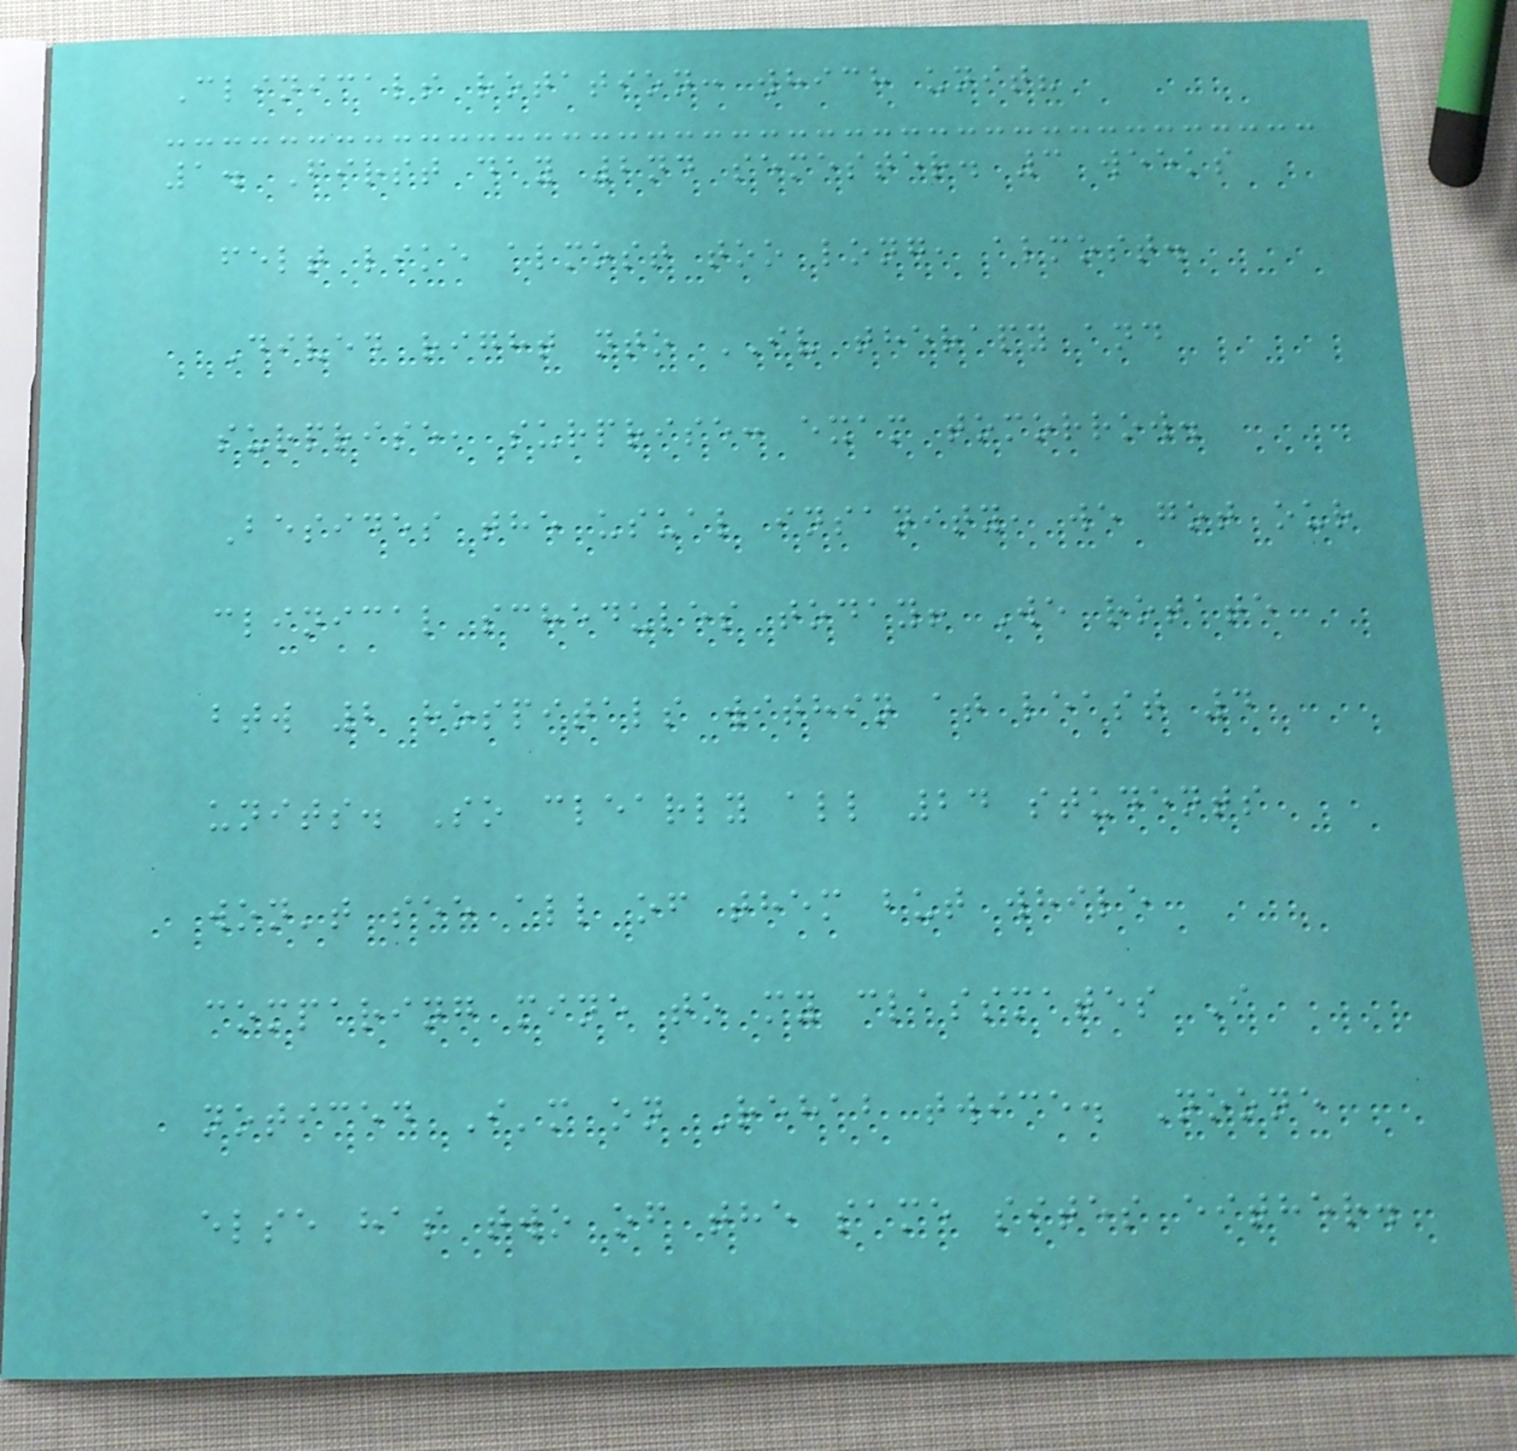Clinicals rotation: which unit?
1. First day 2nd semester. 3 weeks
felt like almost too long, almost.
Dived right nto IV therapy and
surprise, surprise: exam tomorrow.
Besides the usual insanity, we got our
clinical schedules today! We rotate
btw 2 hospitals within at least 4
units. So clearly all 24 students
won't see all of them but while
comparing mine to my classmates I
noticed I'm on Rehab twice. Noone
else has two of the same sites either.
